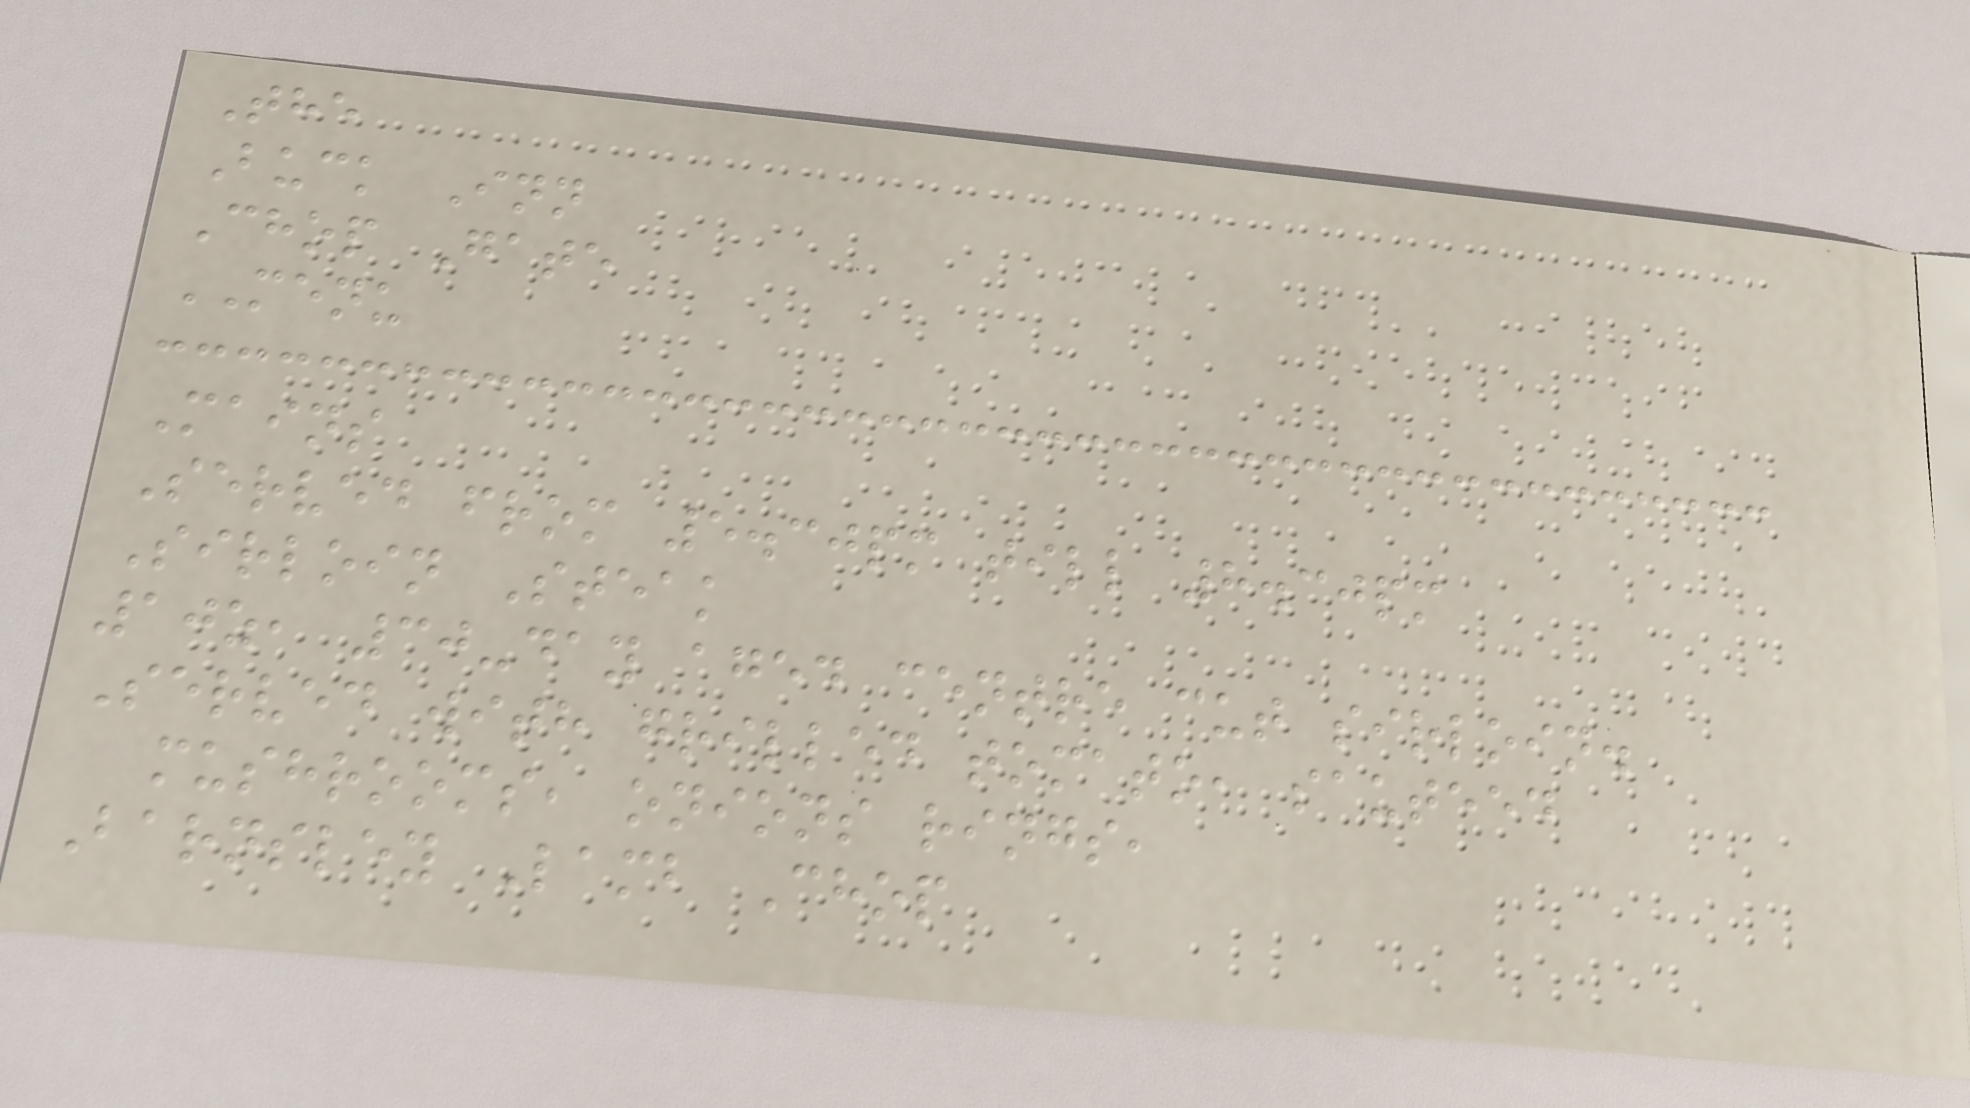The
Buck Inn
Chop Gate
MENU
Mains
Served from 5.30pm till 8.30pm
Sirloin Steak
10z, 30-day aged centre cut sirloin.
Served with grilled tomato, sauteed
mushrooms, onions rings,
Barnsley Lamb Chop
